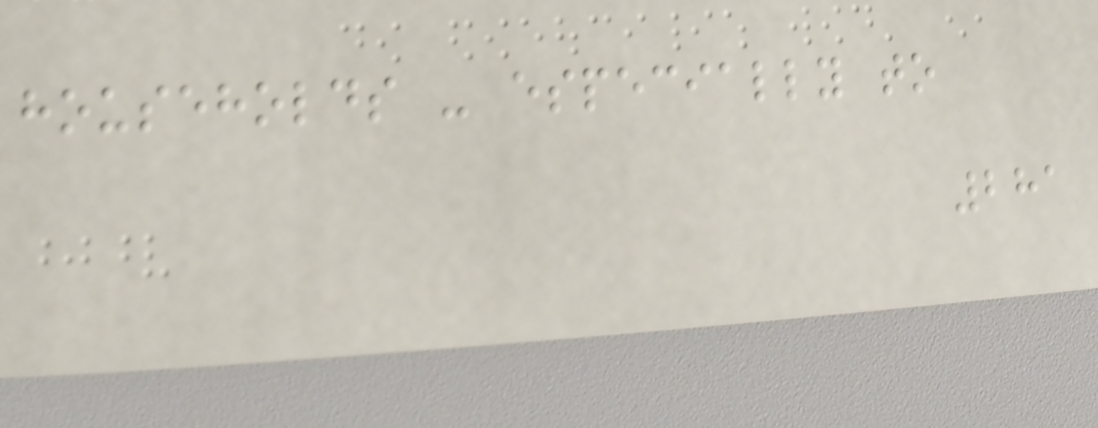households - especially to
281
